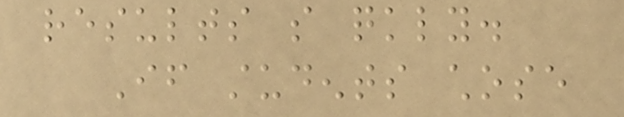results so quickly.
If students chose
